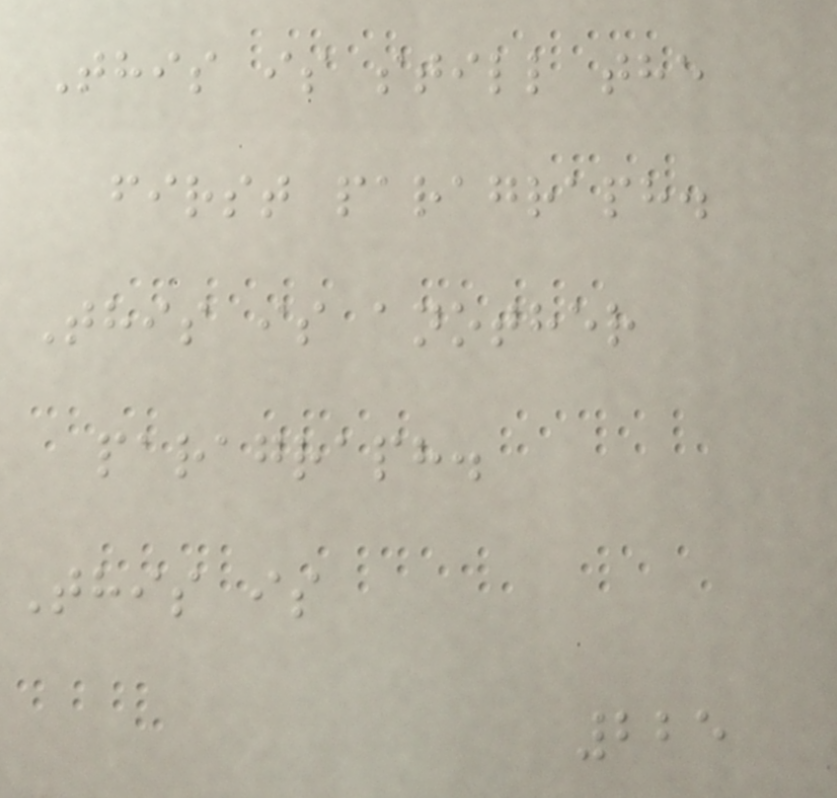This is still the
first paragraph.
This is another
paragraph.
This is
225
